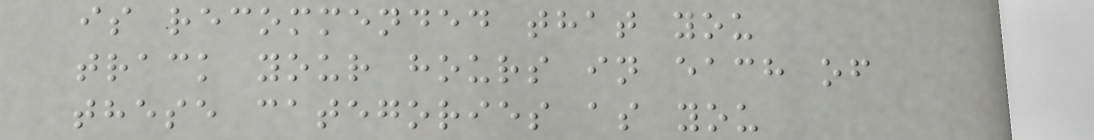is recommended that you
track your hours in each of
these categories as you
